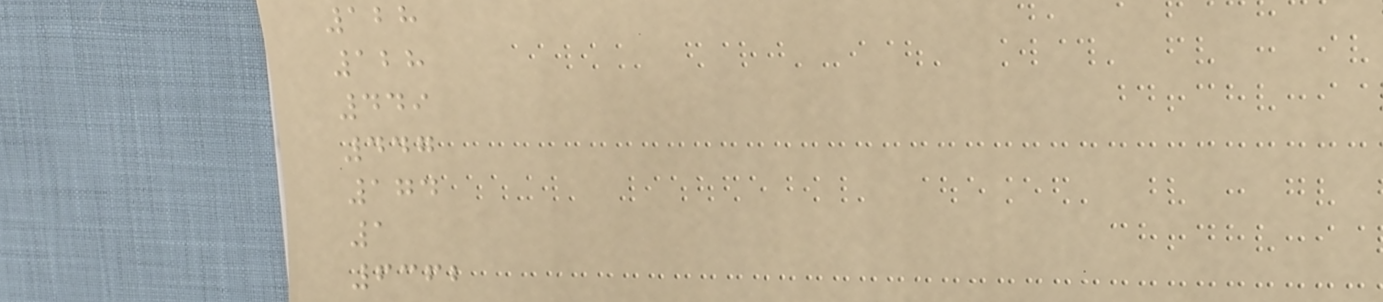128
128
449
447
174
1
6362
